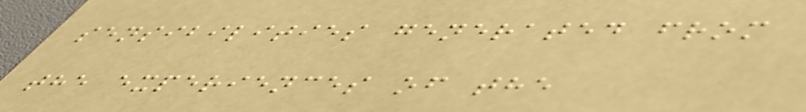sensibilities generated from
the experiences of the
